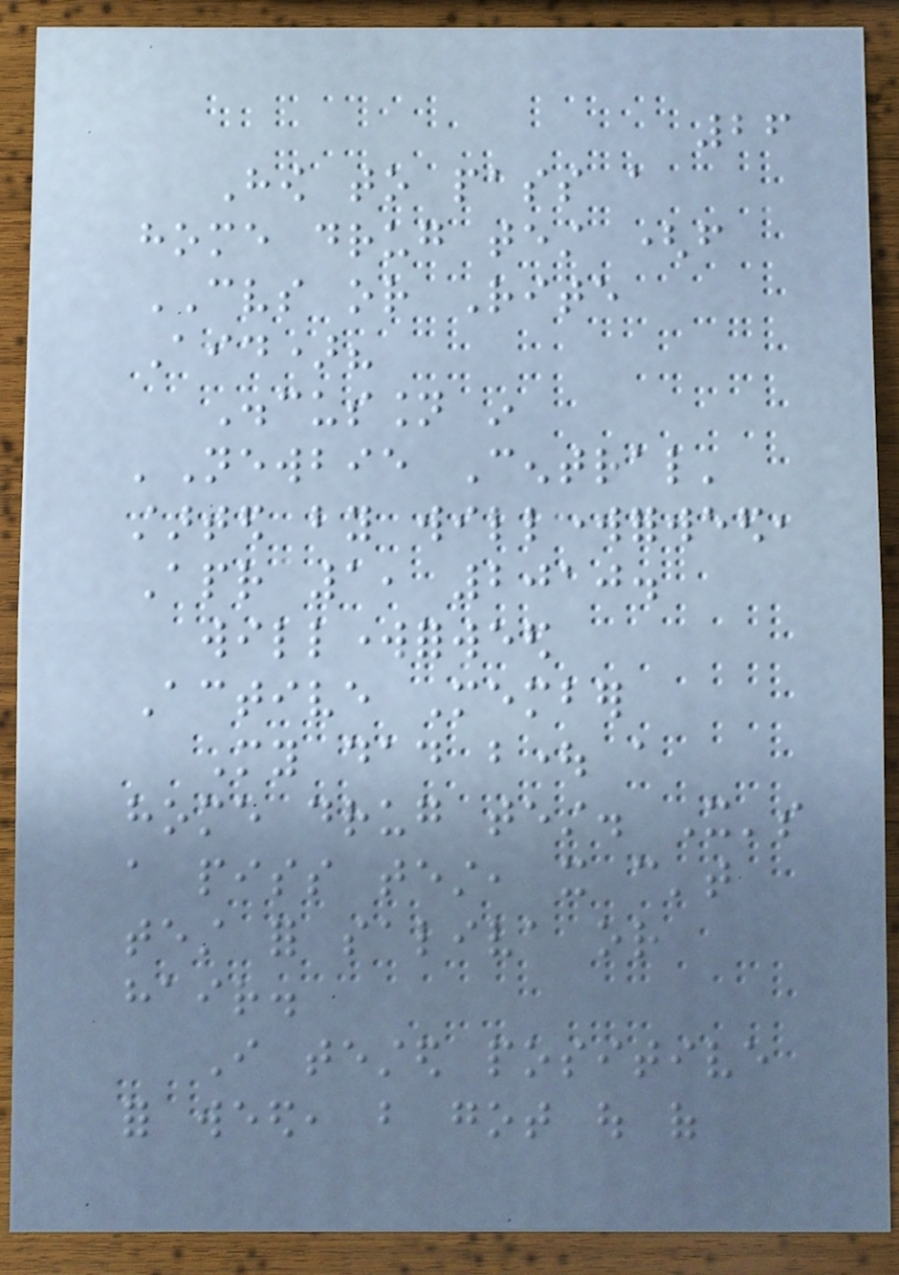26
How to pass a
home drug test (from
CVS or Rite
Aid)?
Discussion in
'Newbie Central'
started by willworkforweed,
Apr 1, 2010.
willworkforweed
Active Member
My dad bought a
home drug test. It's
a piss test, it can't
test for saliva or
hair.
I tested positive
for weed, but got out of
